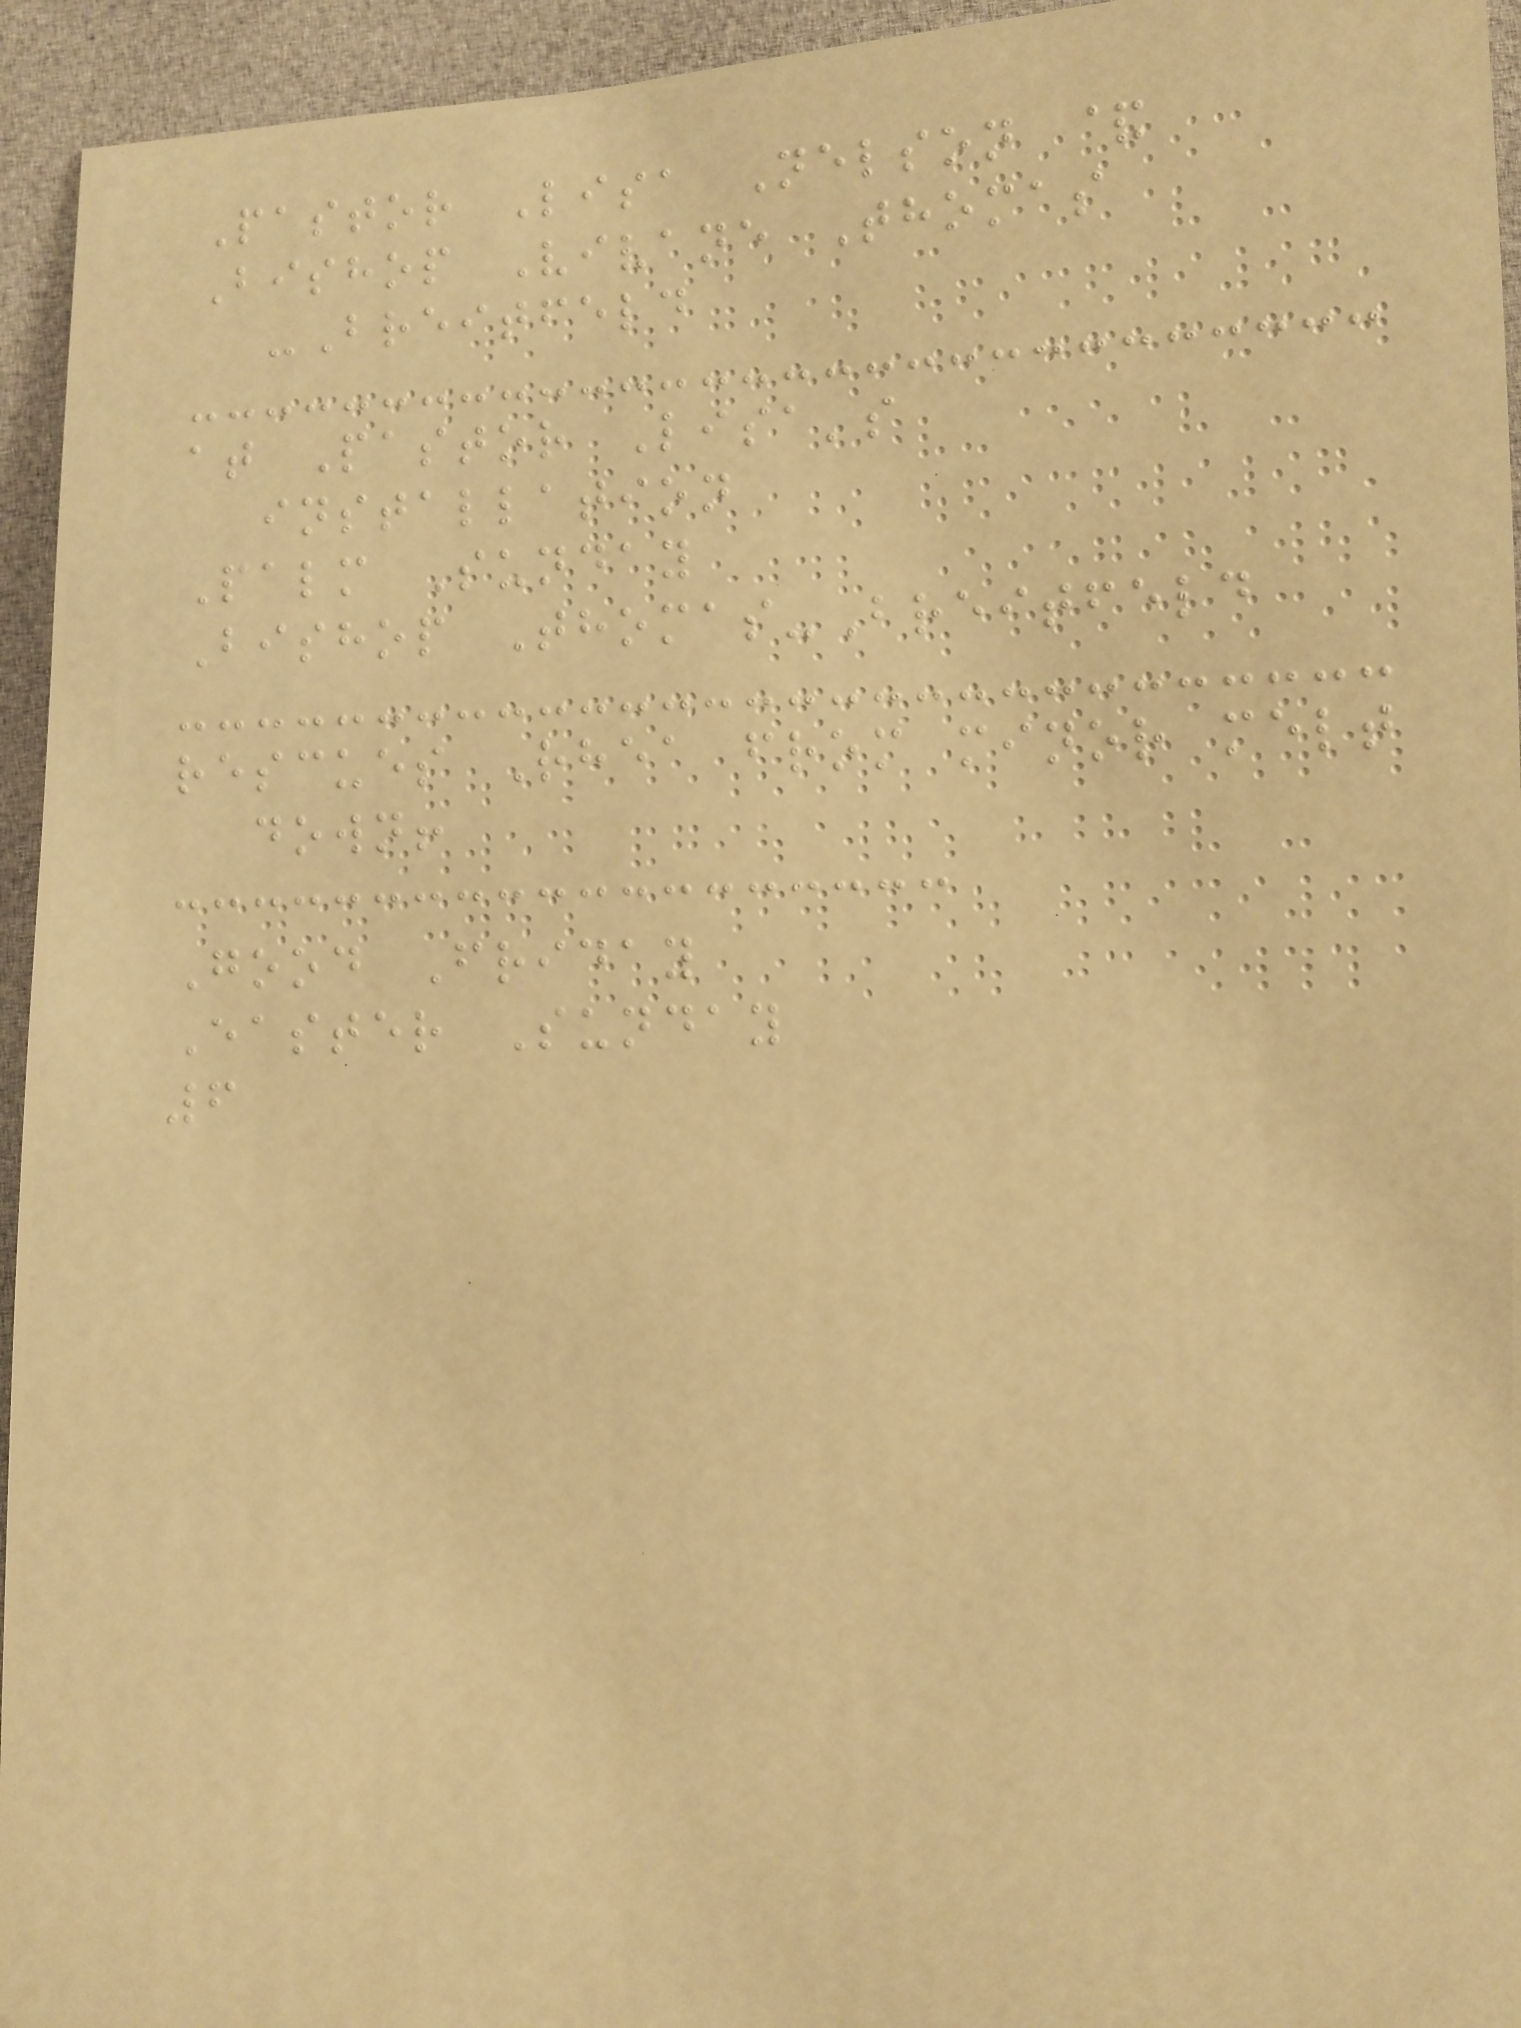Pastor Lisa Nelson &
Bishop Vivane Thomas
-Breitfeld
at Pastor Lisa's
installation
Palm Sunday
Bishop Thomas-Breitfeld
rescues Rhea from minor melt
down!
Good Friday
Easter Sunday
6
